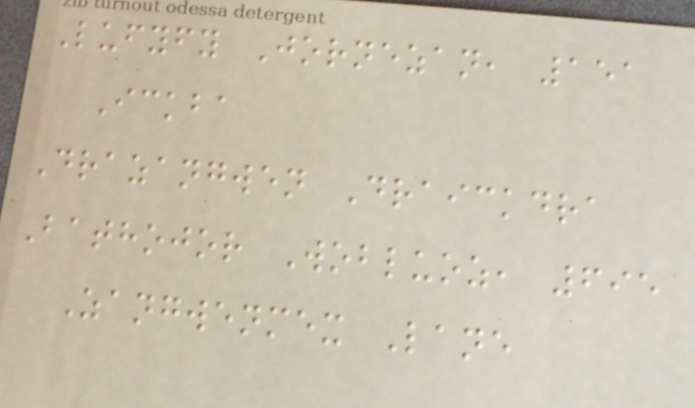Lufyfy Jornezan, 151
Ickba
Drazangwen Draickdra
Bathojor Wobluoz, 695
Zangwenmex Lane
